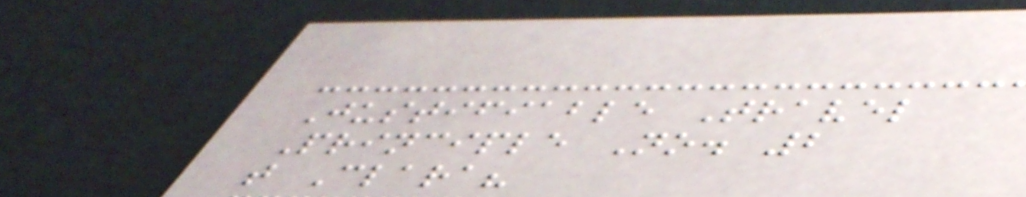Justifiable Travel
Principle No. 2
t Clara?
